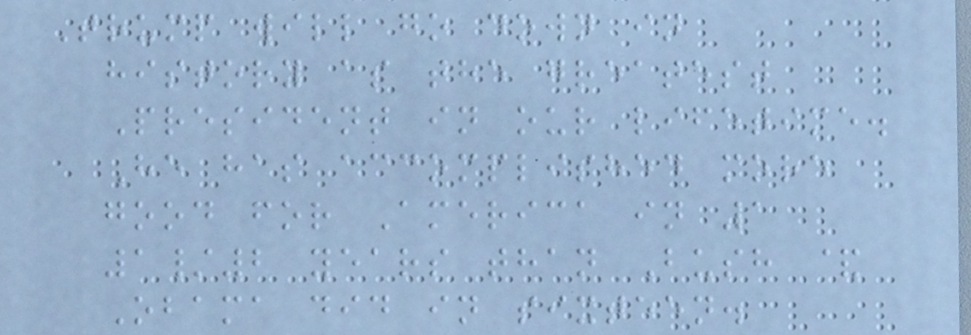Trump will go down in
history as the greatest
President in our lifetime.
He has accomplished more
good for America in 1
1/2 years than Bush &
Obama did in sixteen.
